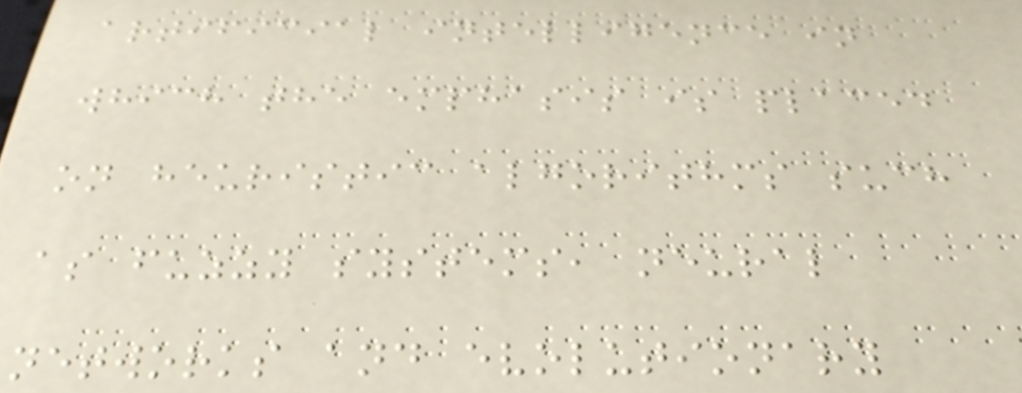artificial intelligence in
which the emphasis is placed
on heuristic algorithms such
as fuzzy systems, neural
networks and evolutionary
